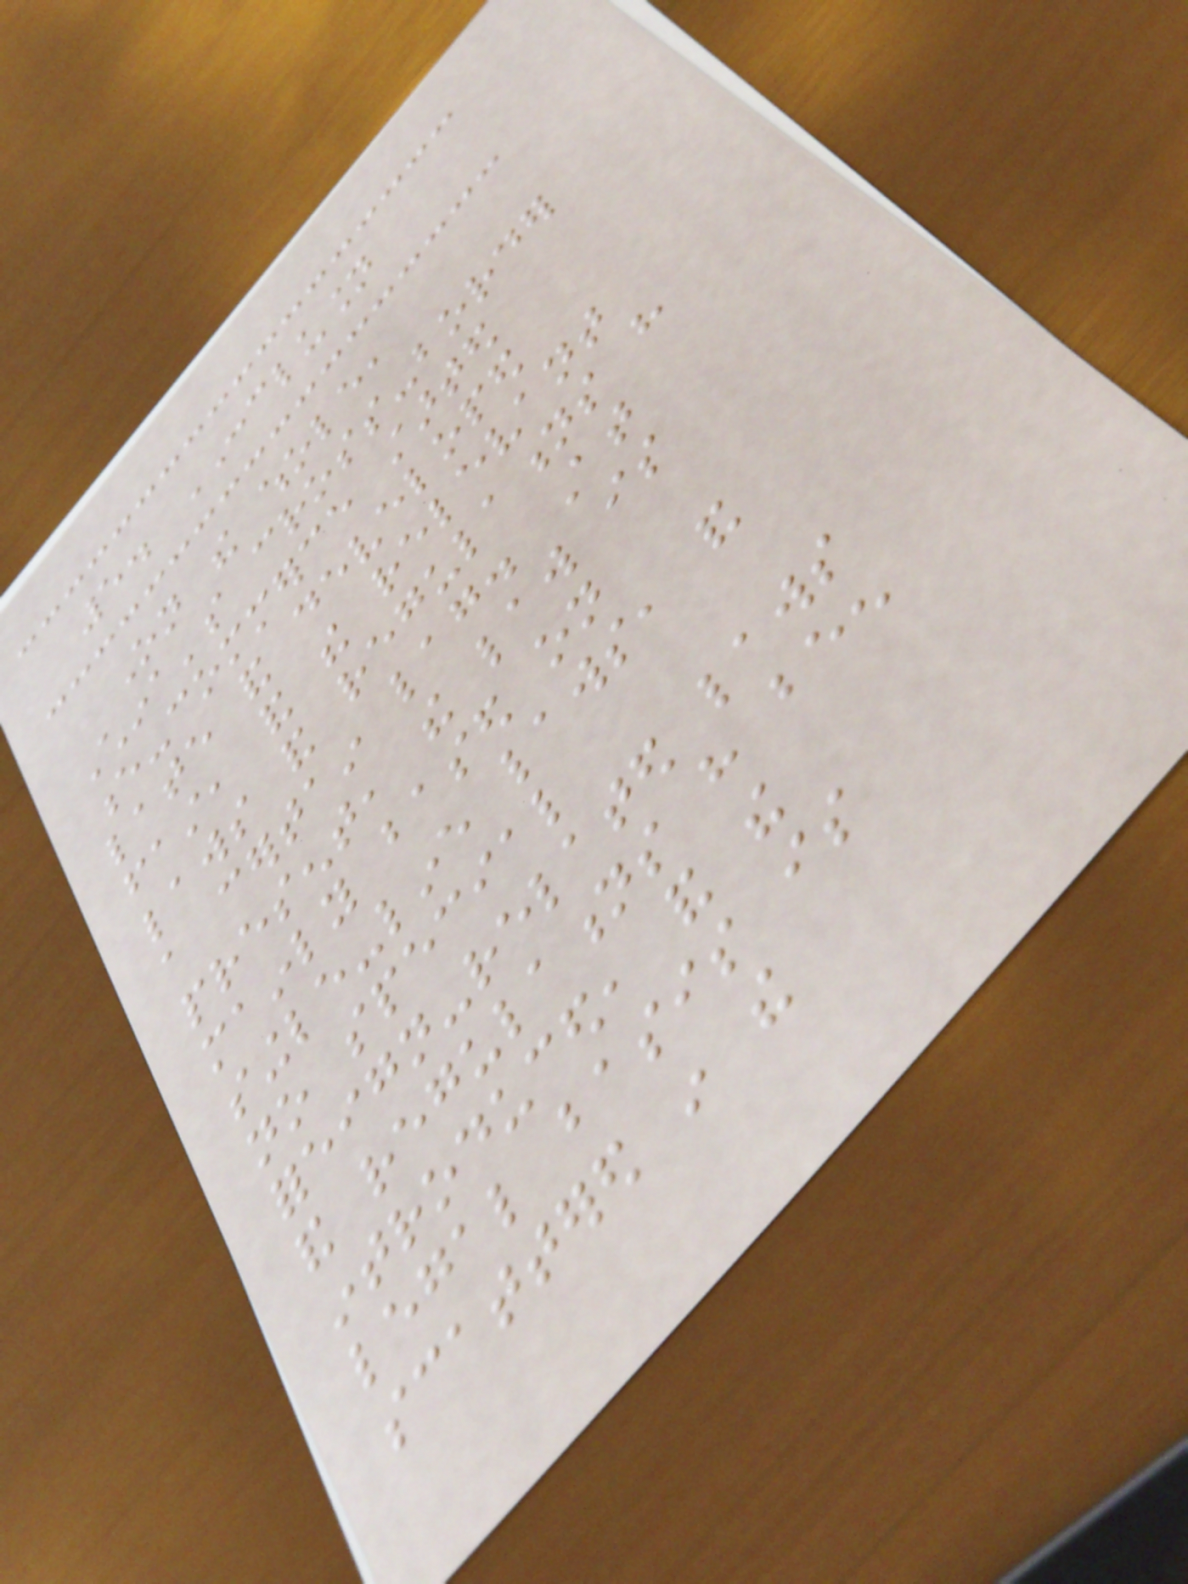5. CONCLUSION
On the whole,
China's cross-border
e-commerce started
late and developed
fast, and the relevant
laws and regulations have
a certain lag. At
present, the law is
mainly based on
single-line laws, and
no special
foreign-related laws
and regulations have been
introduced, and the
legal basis is
scattered in the
